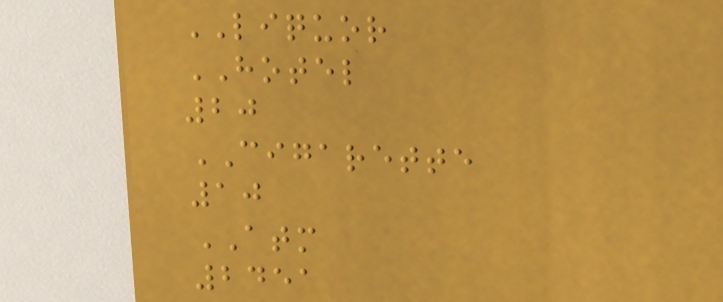LIQUOR
HOTEL
20
CIGARETTE
10
ATM
2451
